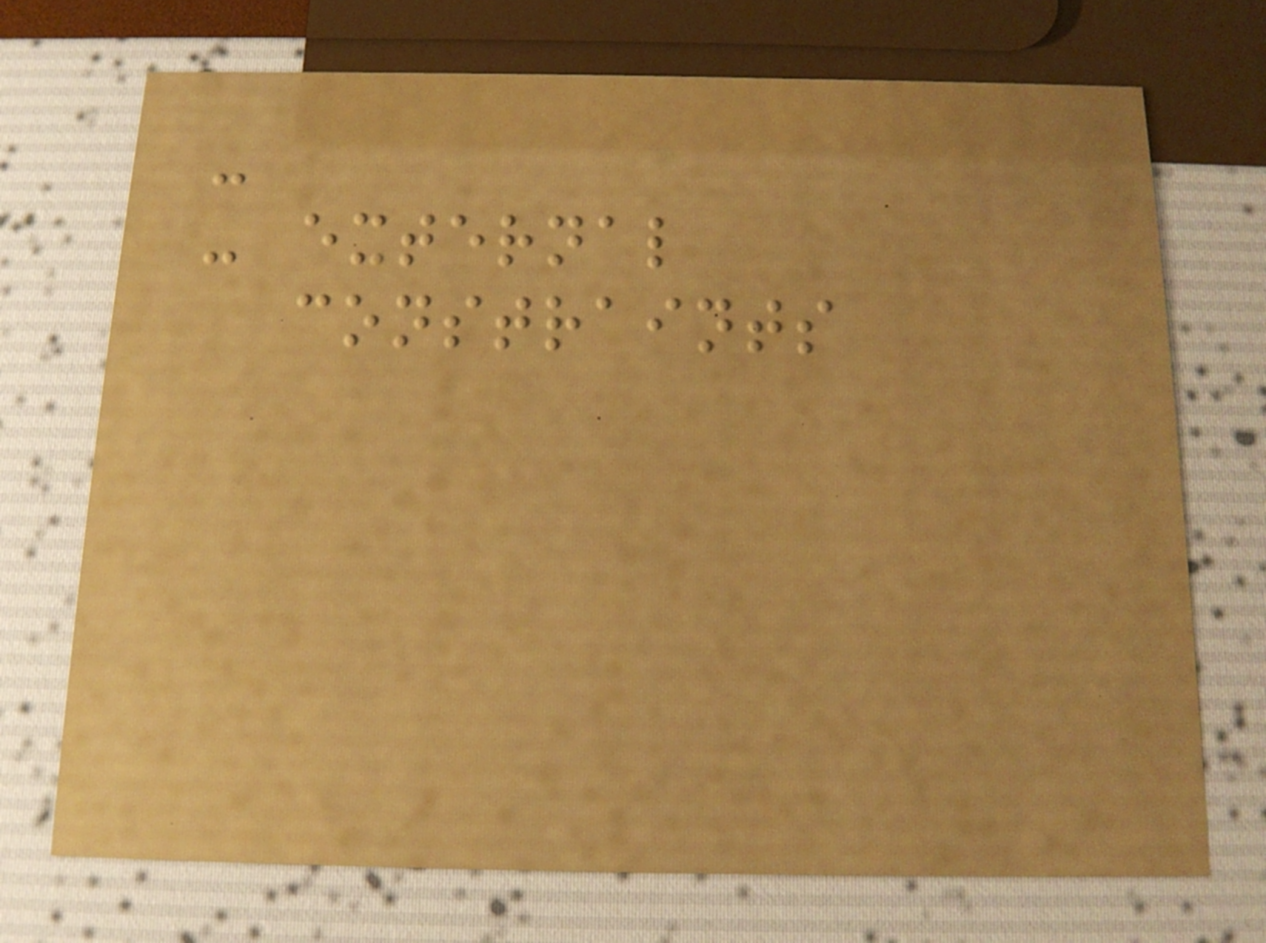-
- external
constraints
